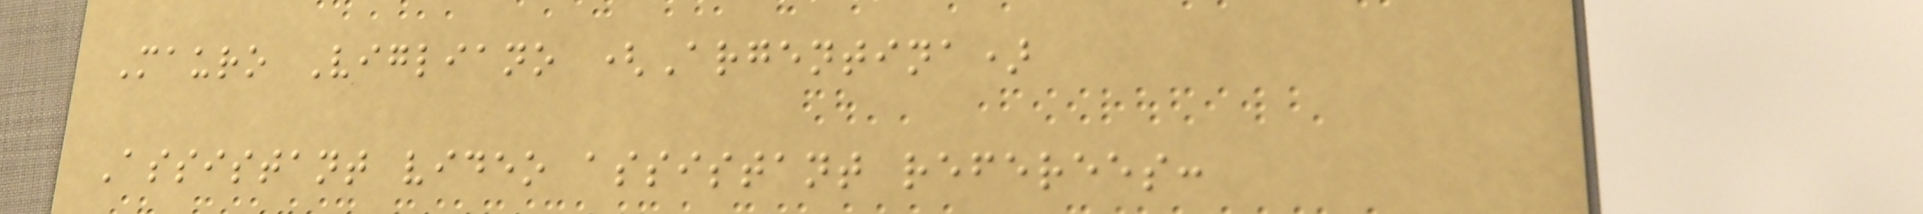Mauro Vigliano (Argentina)
Assistant video assistant referees:
